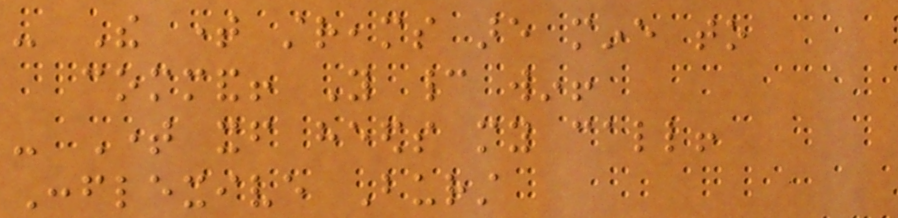- The time streams are mine to
command! You cannot win!
- Time itself heeds my call!
Conflexive Burst
